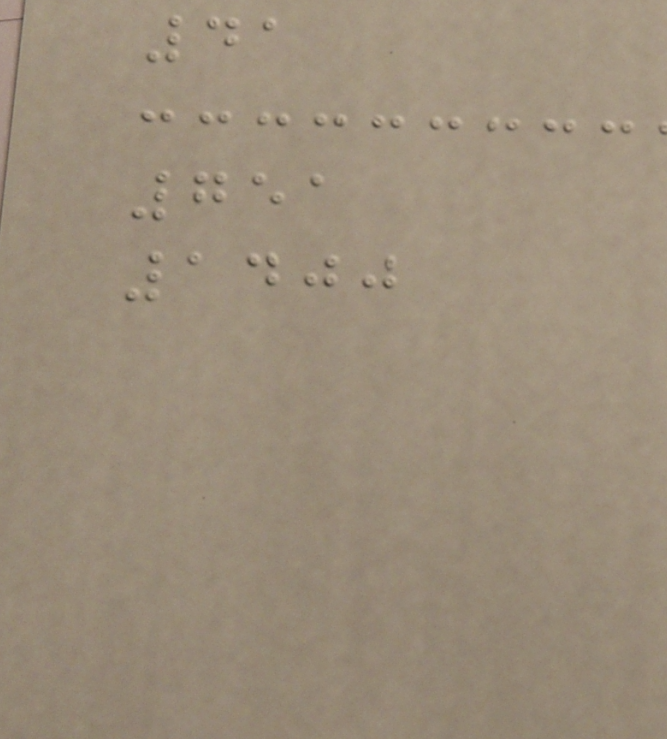41
751
1400
